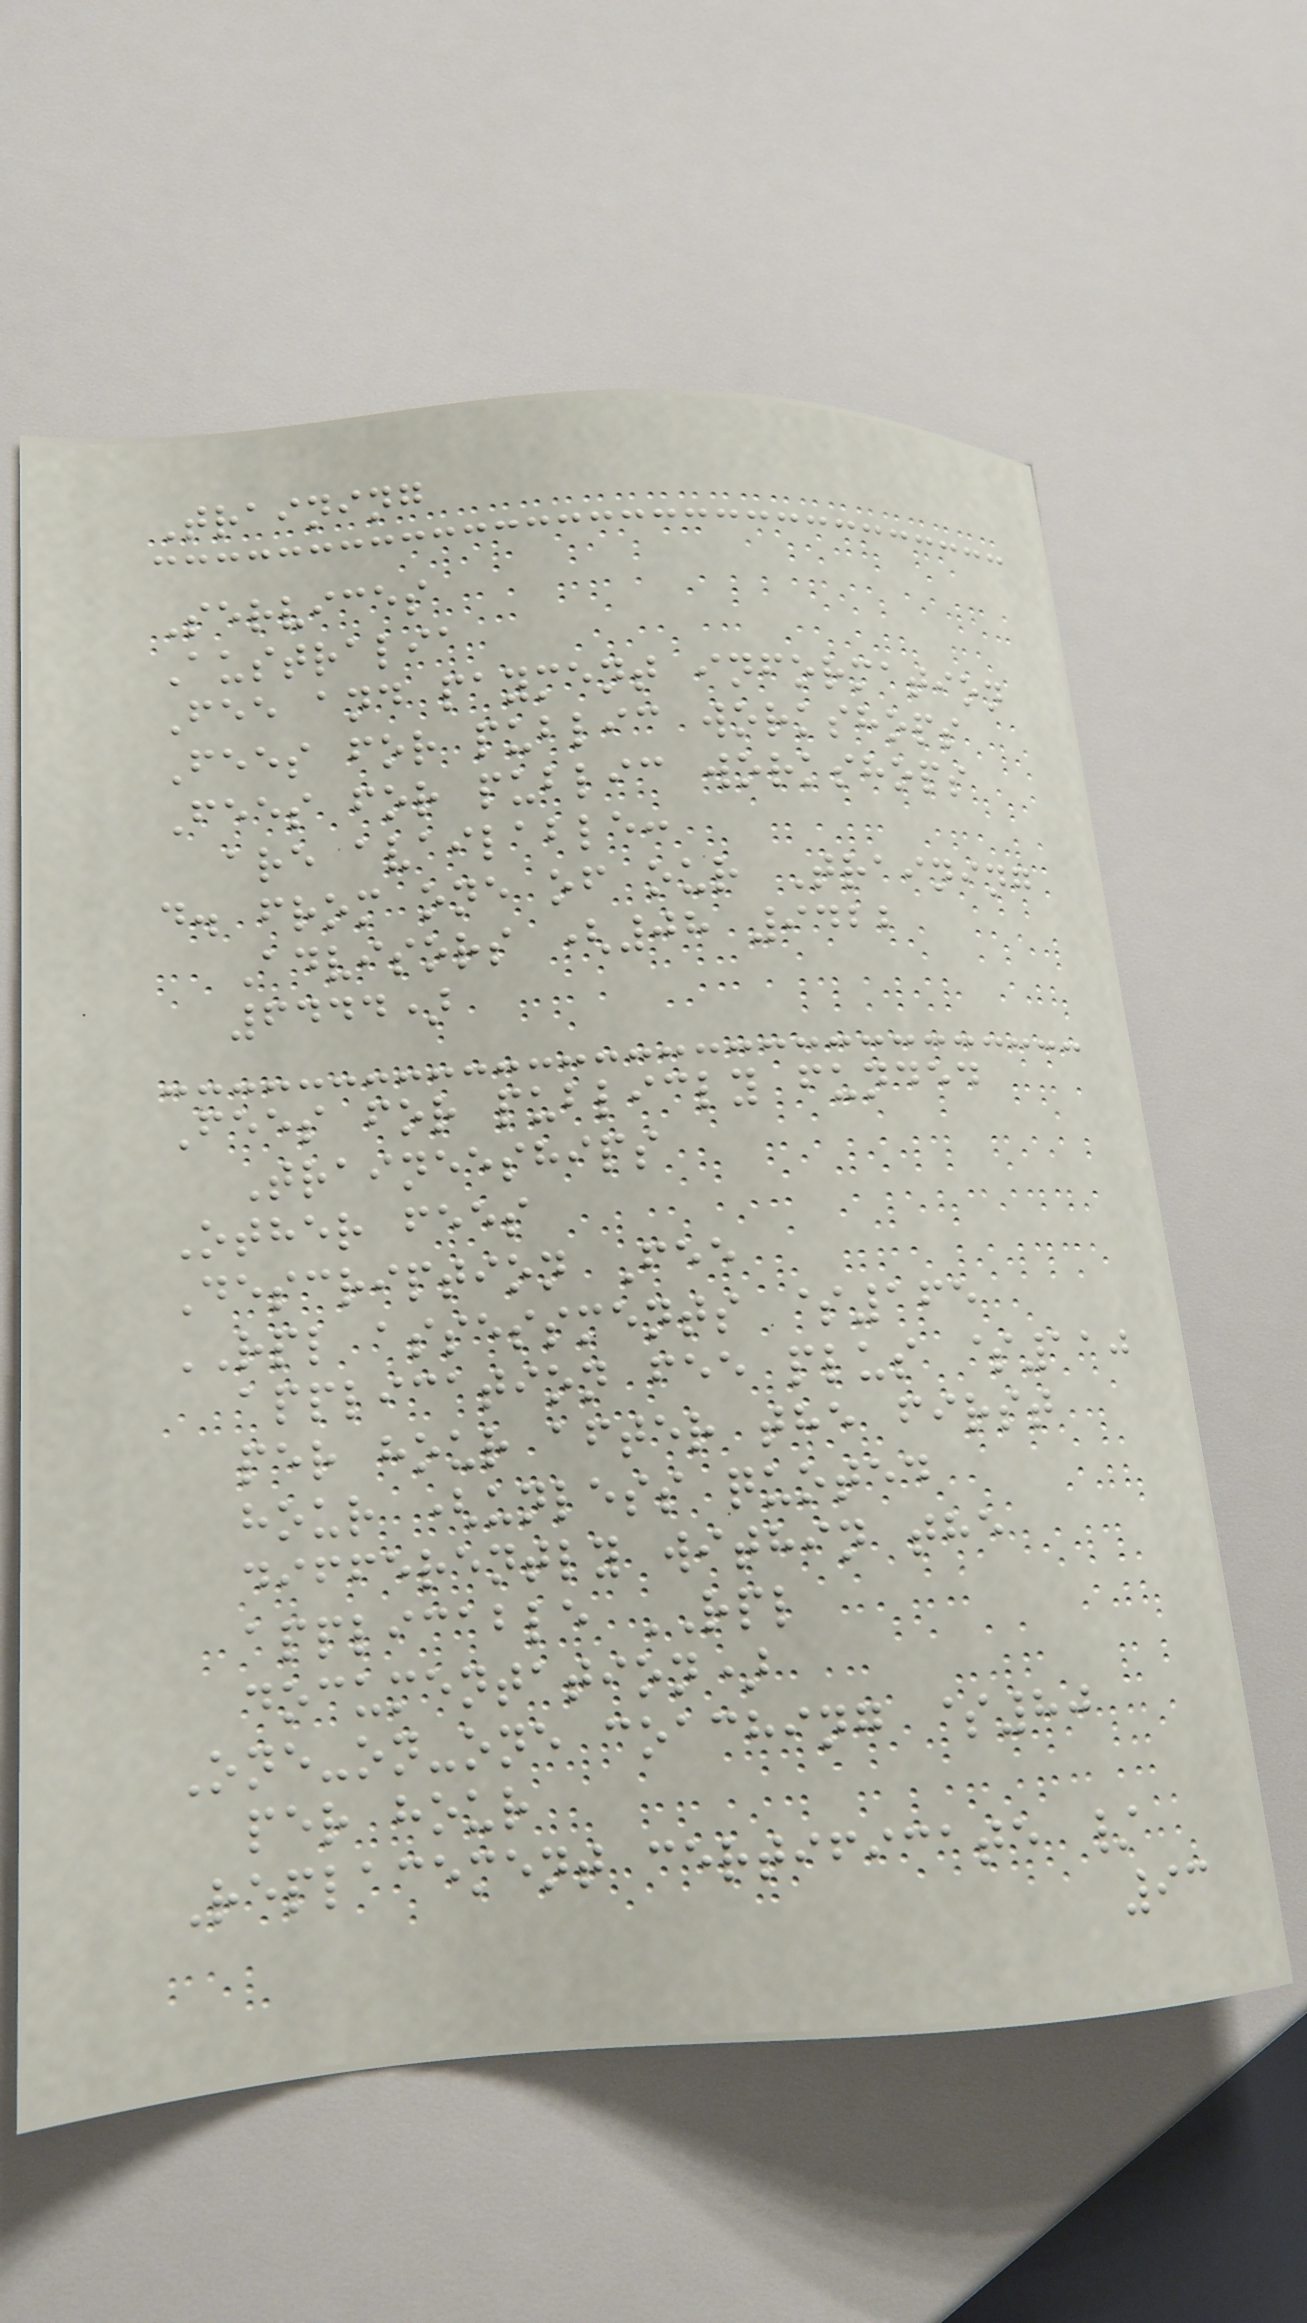Training
Services
Australia
Fee and payment information
Fees for public workshops
Fees for public workshops
are available:
d. from one of our Training
Advisors (08 9422
6444)
Fees for publicly funded
Traineeships
Other fees
Description Fee
RPL assessments $165
application fee plus $110
per hour after the first
hour (unless quoted
differently within the
applicable RPL
documentation)
One-on-one coaching $80
per hour
Replacement certificate /
93
